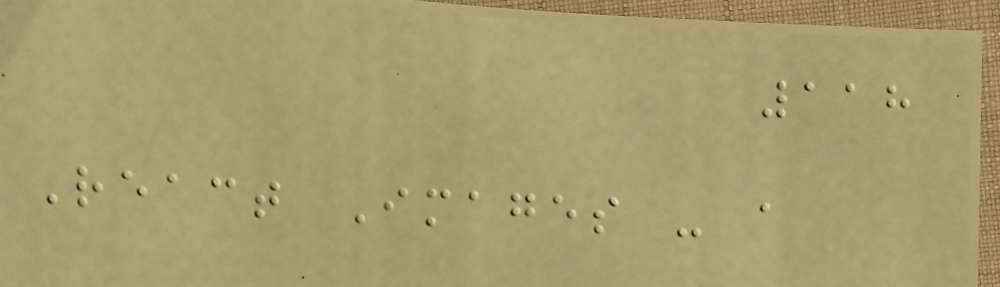118
React Images - a
